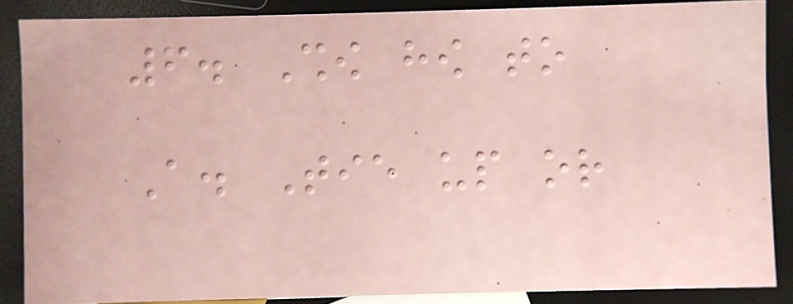6. Show how to
A. Tie up or
